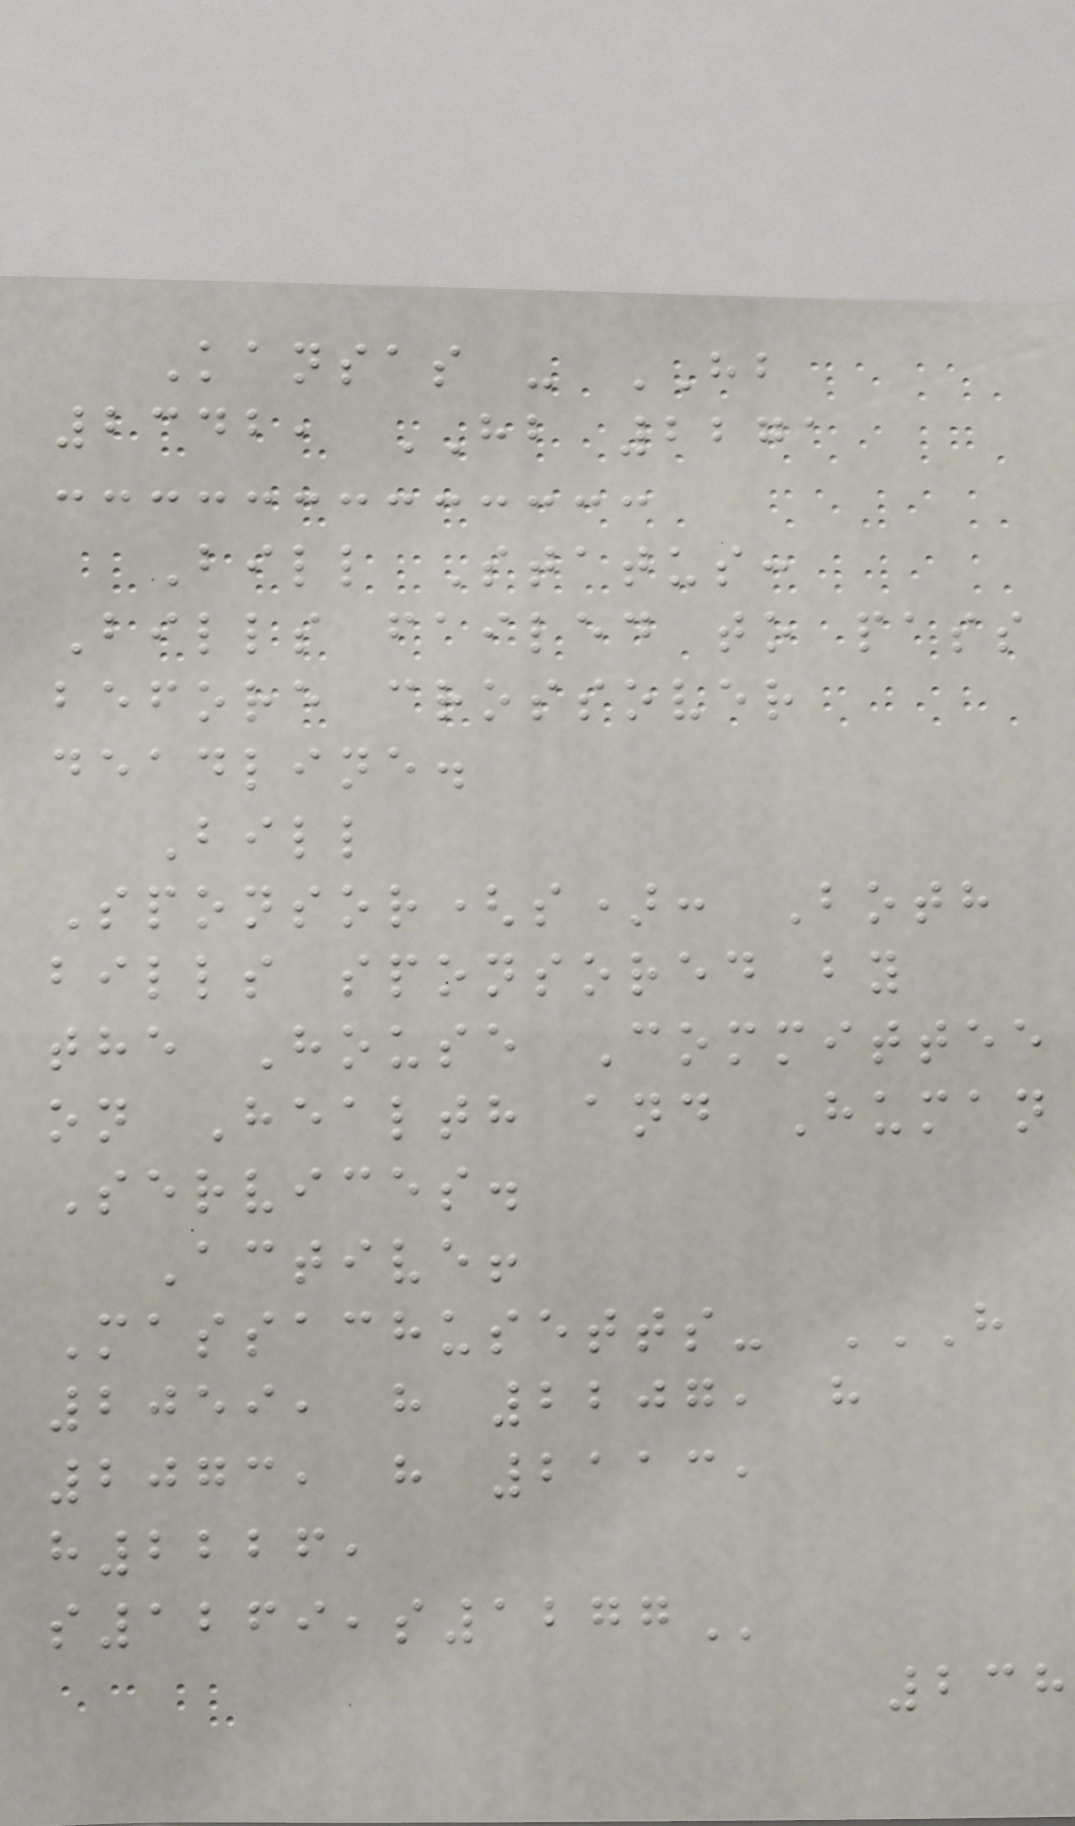Kansas - HB
2342, HB 2271
Bill Status:
Bills failed to pass
before crossover
deadline.
Bill
Sponsor(s): Both
bills sponsored by
the House Committee
on Health and Human
Services.
Active!
Massachusetts- H
2059, H 2207, H
2073, H 2113,
H2226,
S1269,S1277
238
